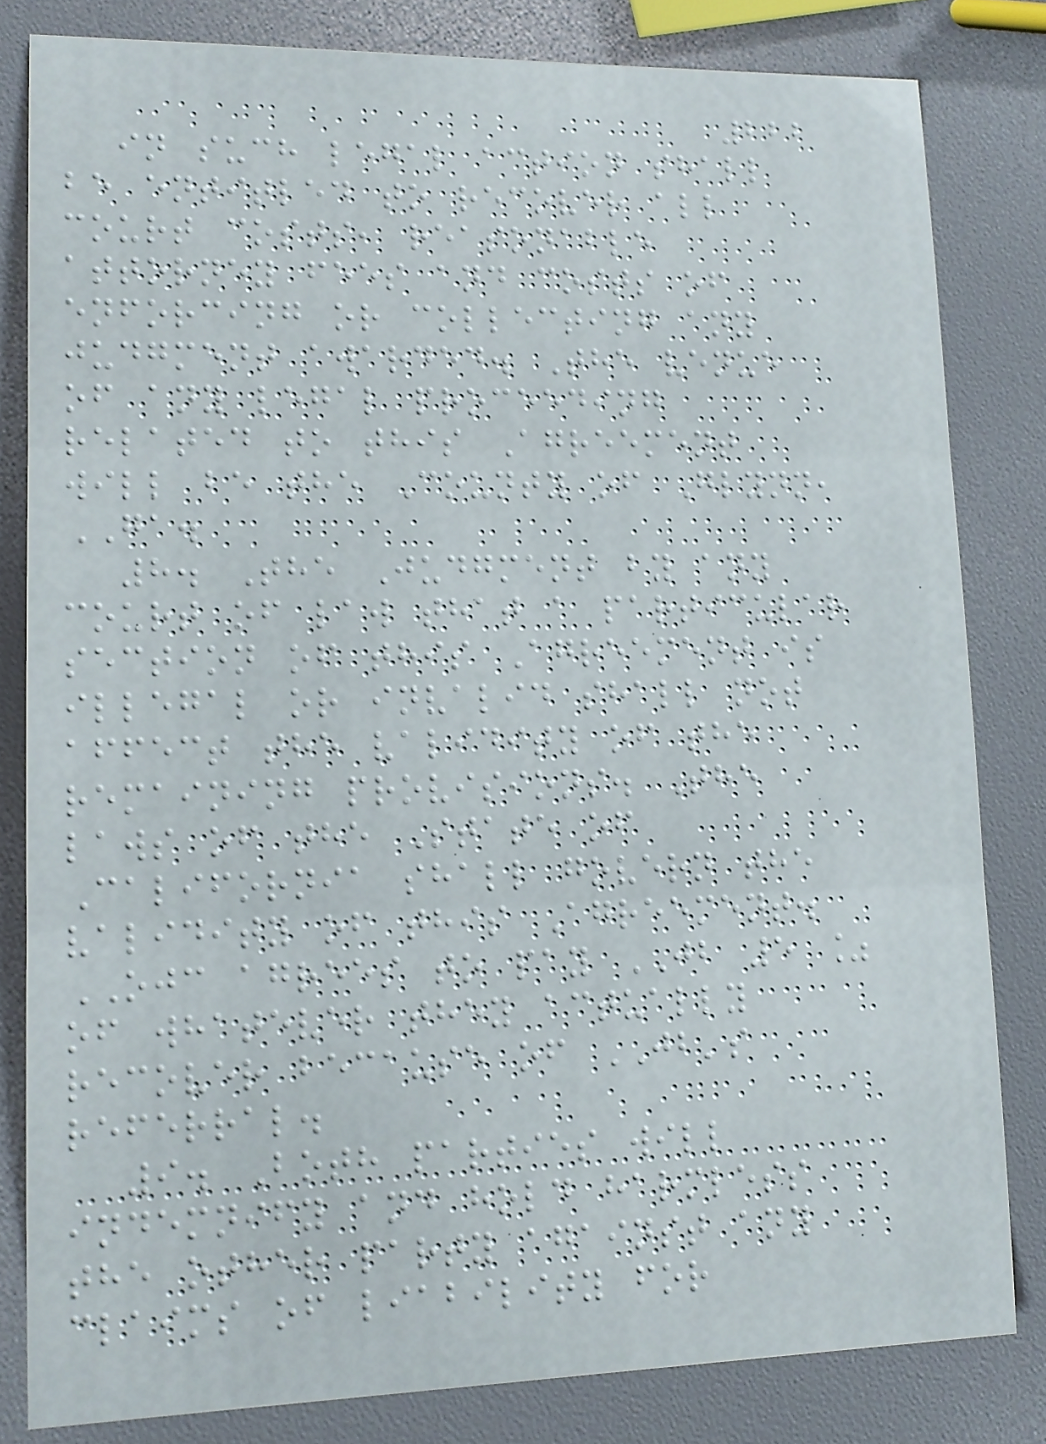222
in such legal action shall
be entitled to recover all
court costs, reasonable
attorney fees and costs of
enforcing or collecting any
judgment awarded. The venue
of any legal proceeding
related to this Agreement
will be the County of Glynn,
GA.
8. The Judgment by any
court of law that a particular
section of this Agreement is
illegal or invalid shall not
affect the validity of the
remaining provisions. The
laws of the State of
California shall govern the
validity of this Agreement.
OJC agrees to pay JB 5 %
of whatever they actually
recover because of JB's
referral.
9. Both parties will
indemnify and hold harmless
the other party against any
claims of liability for
